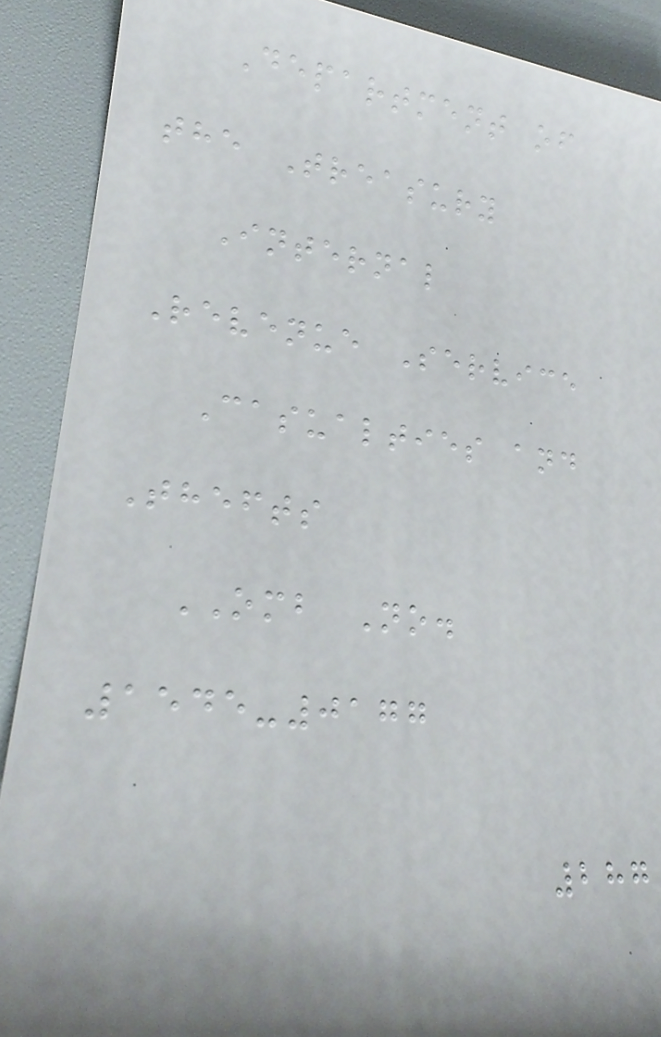Department of
the Treasury
Internal
Revenue Service
Casualties and
Thefts
OMB No.
1545-0177
287
